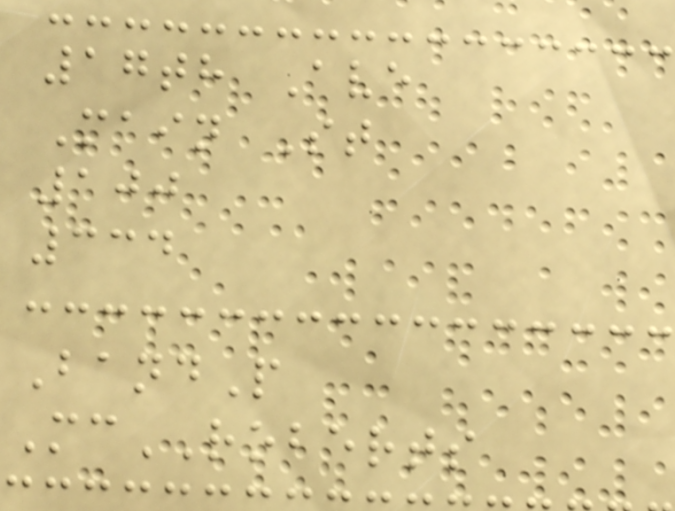17th Ave
Main St
100
334
BandP
McROBERTS
